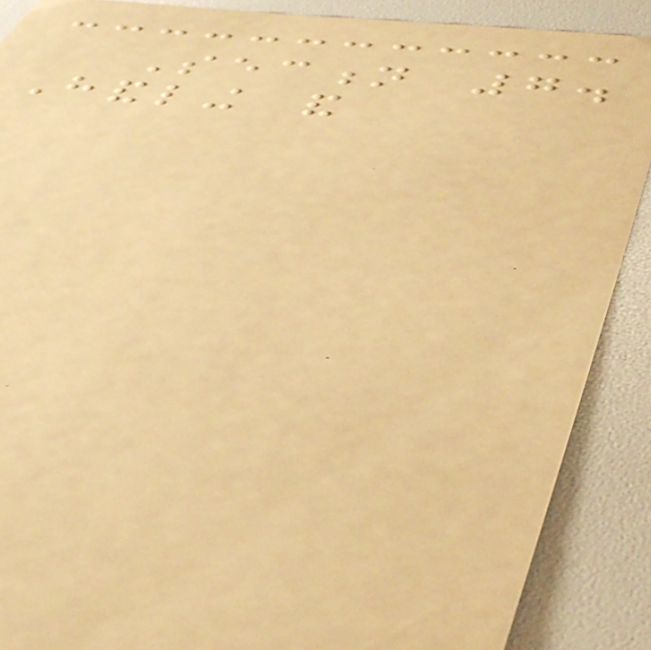Section 7.
Handling and
